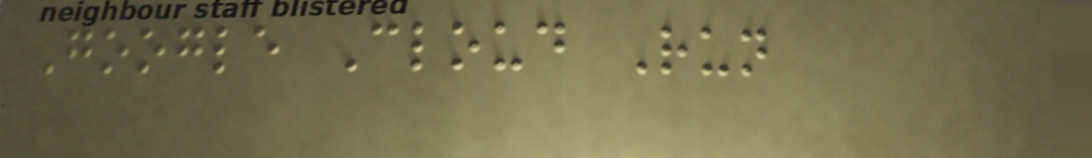Google Cloud Run
